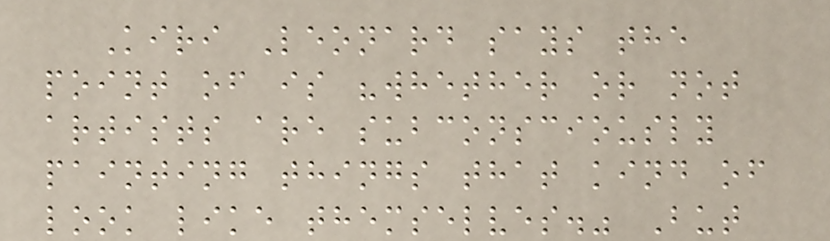Kiri Leonard says the
point of is "whether or not
artists are subconsciously
painting things that kind of
look like themselves." But
